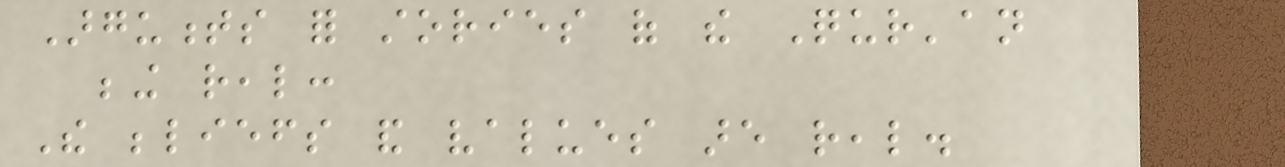Arguments for stories of the Qur'an
being real:
The beliefs and values are real.
